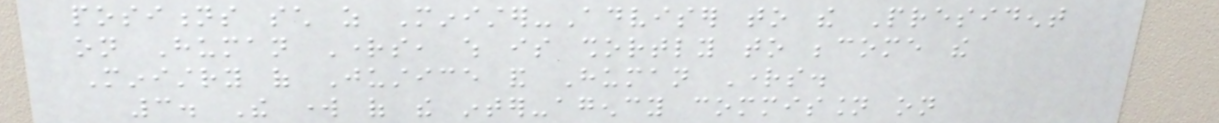positions such as Minister-Adviser to the President
on Human Rights, which is shortly to become the
Ministry of Justice and Human Rights.
3. The work of the inter-agency commission on
